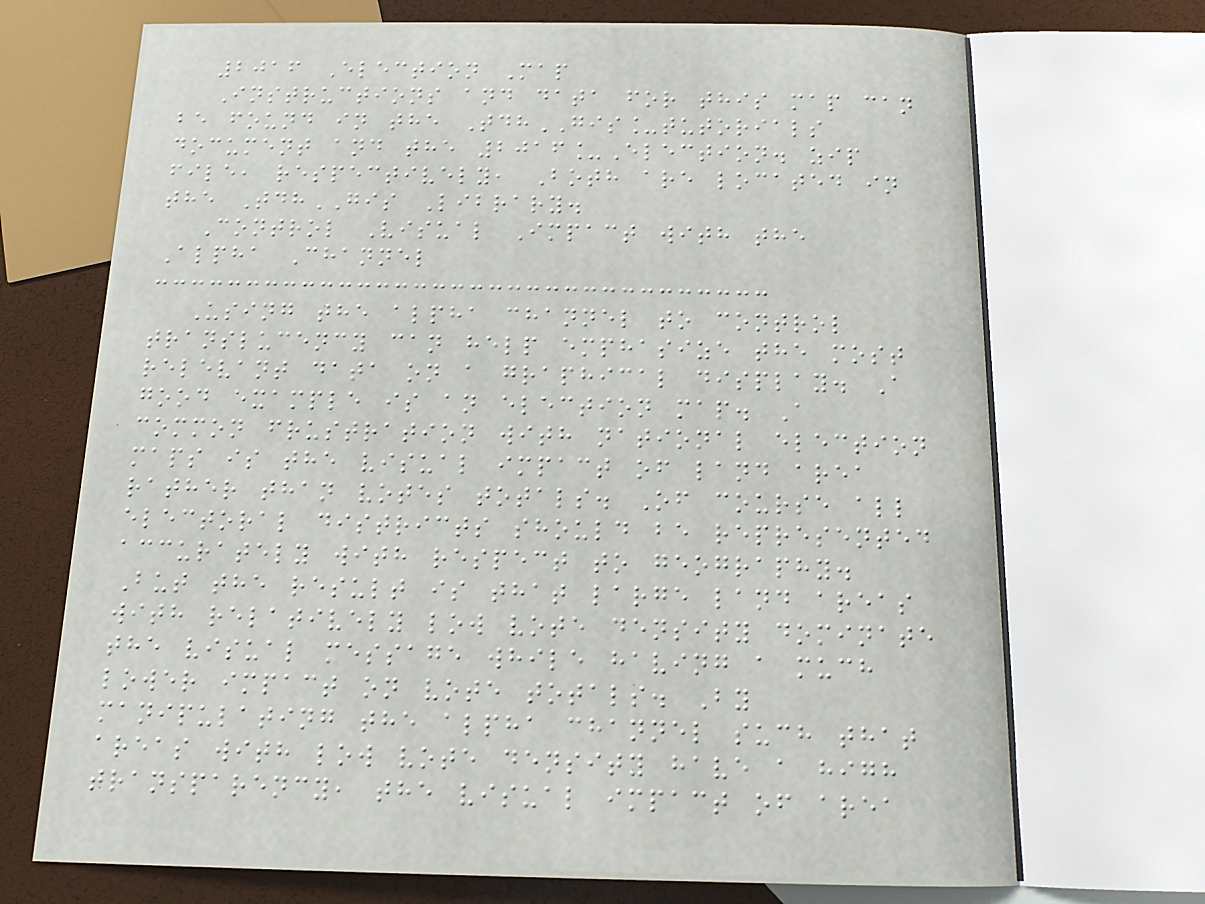2016 Election Map
Instructions and data for this map can
be found in the TdhGIS_tutorials
document and the 2016_Election. zip
file, respectively, Both are located in
the TdhGIS Library.
Control Visual Impact with the
Alpha Channel
Using the alpha channel to control
translucency can help emphasize the most
relevant data on a graphical display. A
good example is an election map. A
common frustration with national election
maps is the visual impact of land area
rather than votes totals. Of course all
electoral districts should be represented
accurately with respect to geography.
But the result is that large land areas
with relatively low vote density dominate
the visual message while having a much
lower impact on vote totals. By
manipulating the alpha channel such that
areas with low vote density have a high
transparency, the visual impact of area
